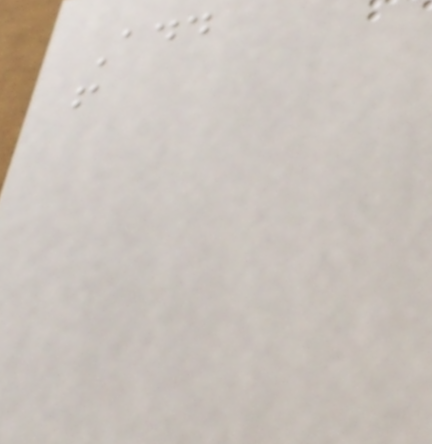Add
from
